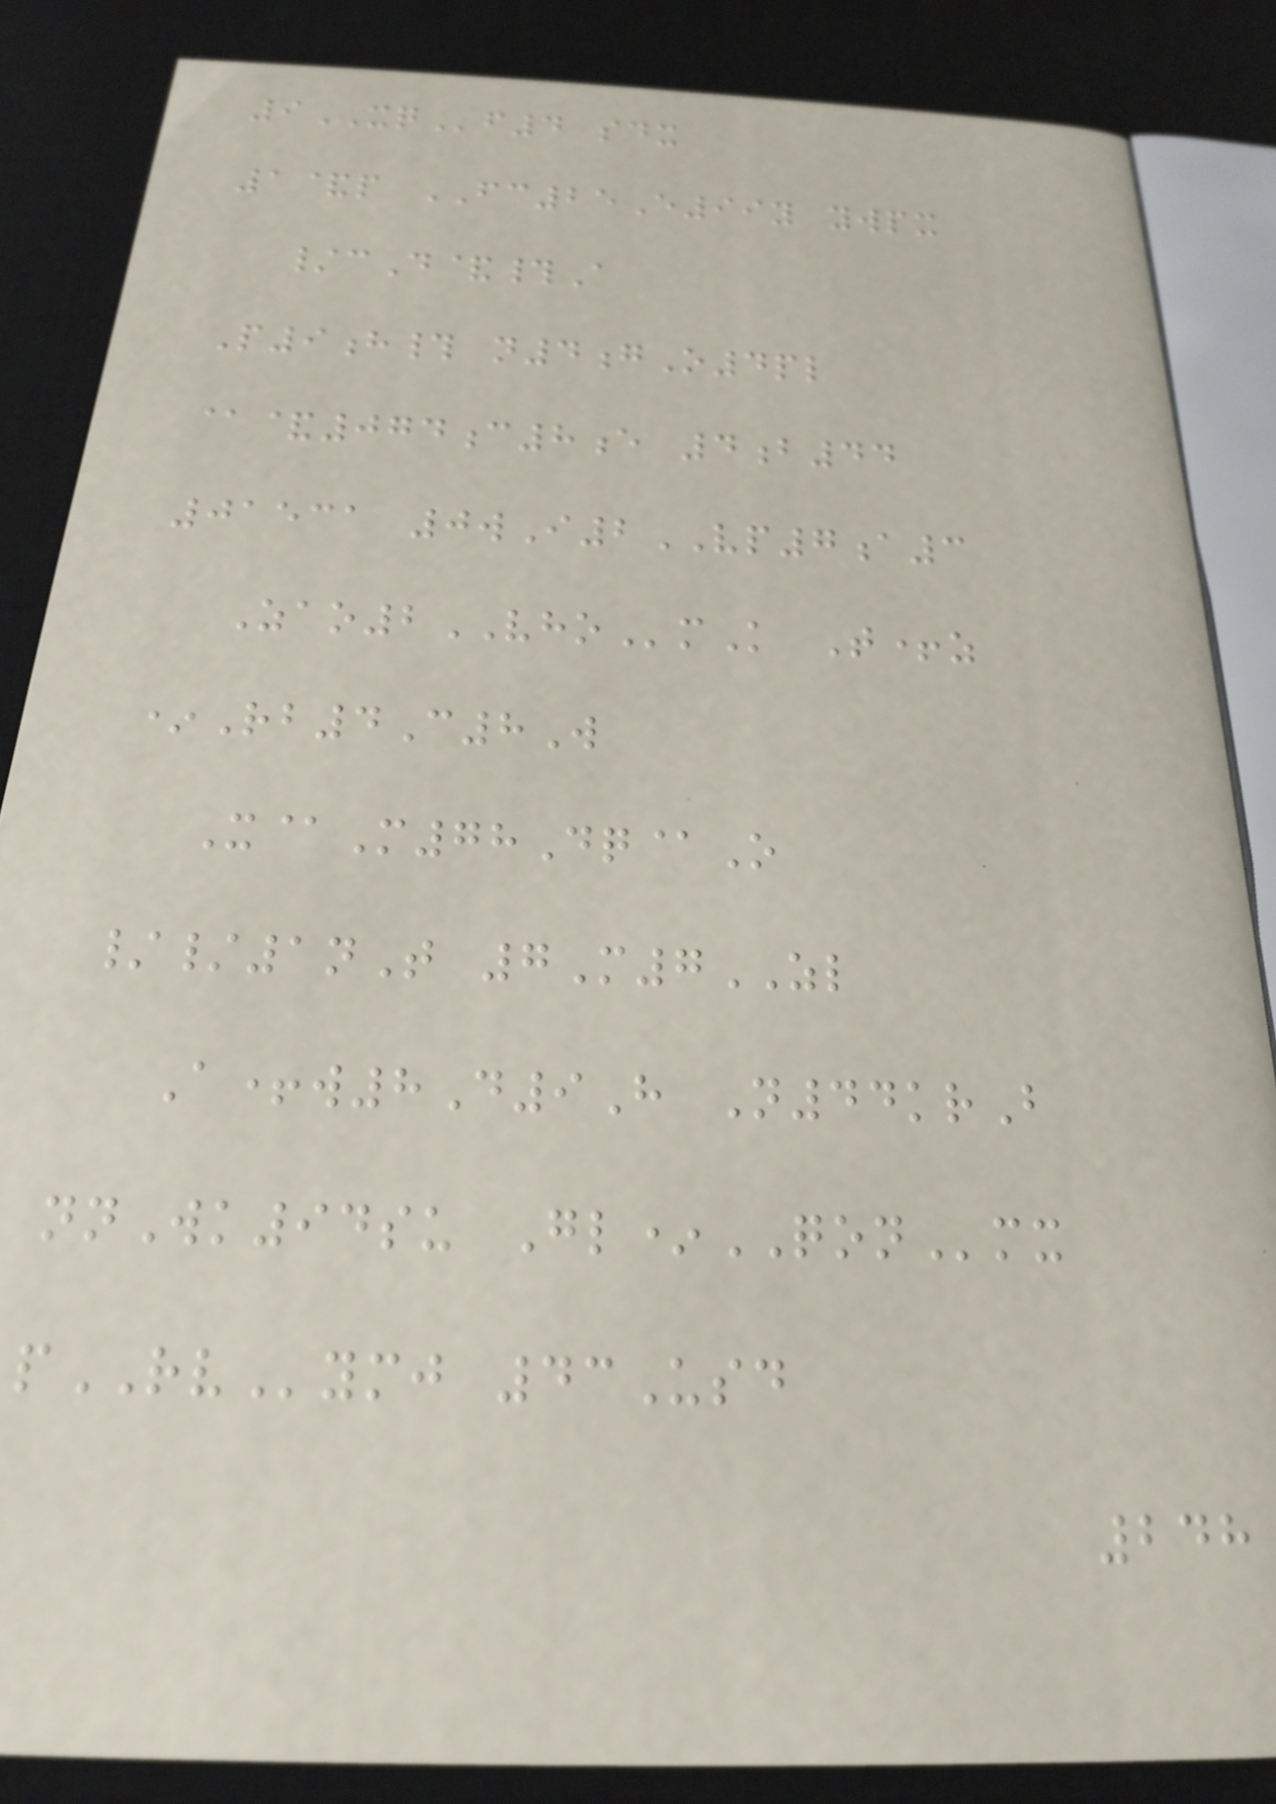9XQf4 sdx
1&p FC25E99y ywpx
/cD&#A
P9h# n4gO4pl
@&074c8e 4b44
01531 0wI2VP7a3
Zao2VHOmK T+z
*Rb4C8W
X@M78Dq@O
//1nT 7M7ZL
A+w8D9H N44krB
nnWk94su Gl*QONmx
pRVymj 43Usd
248
